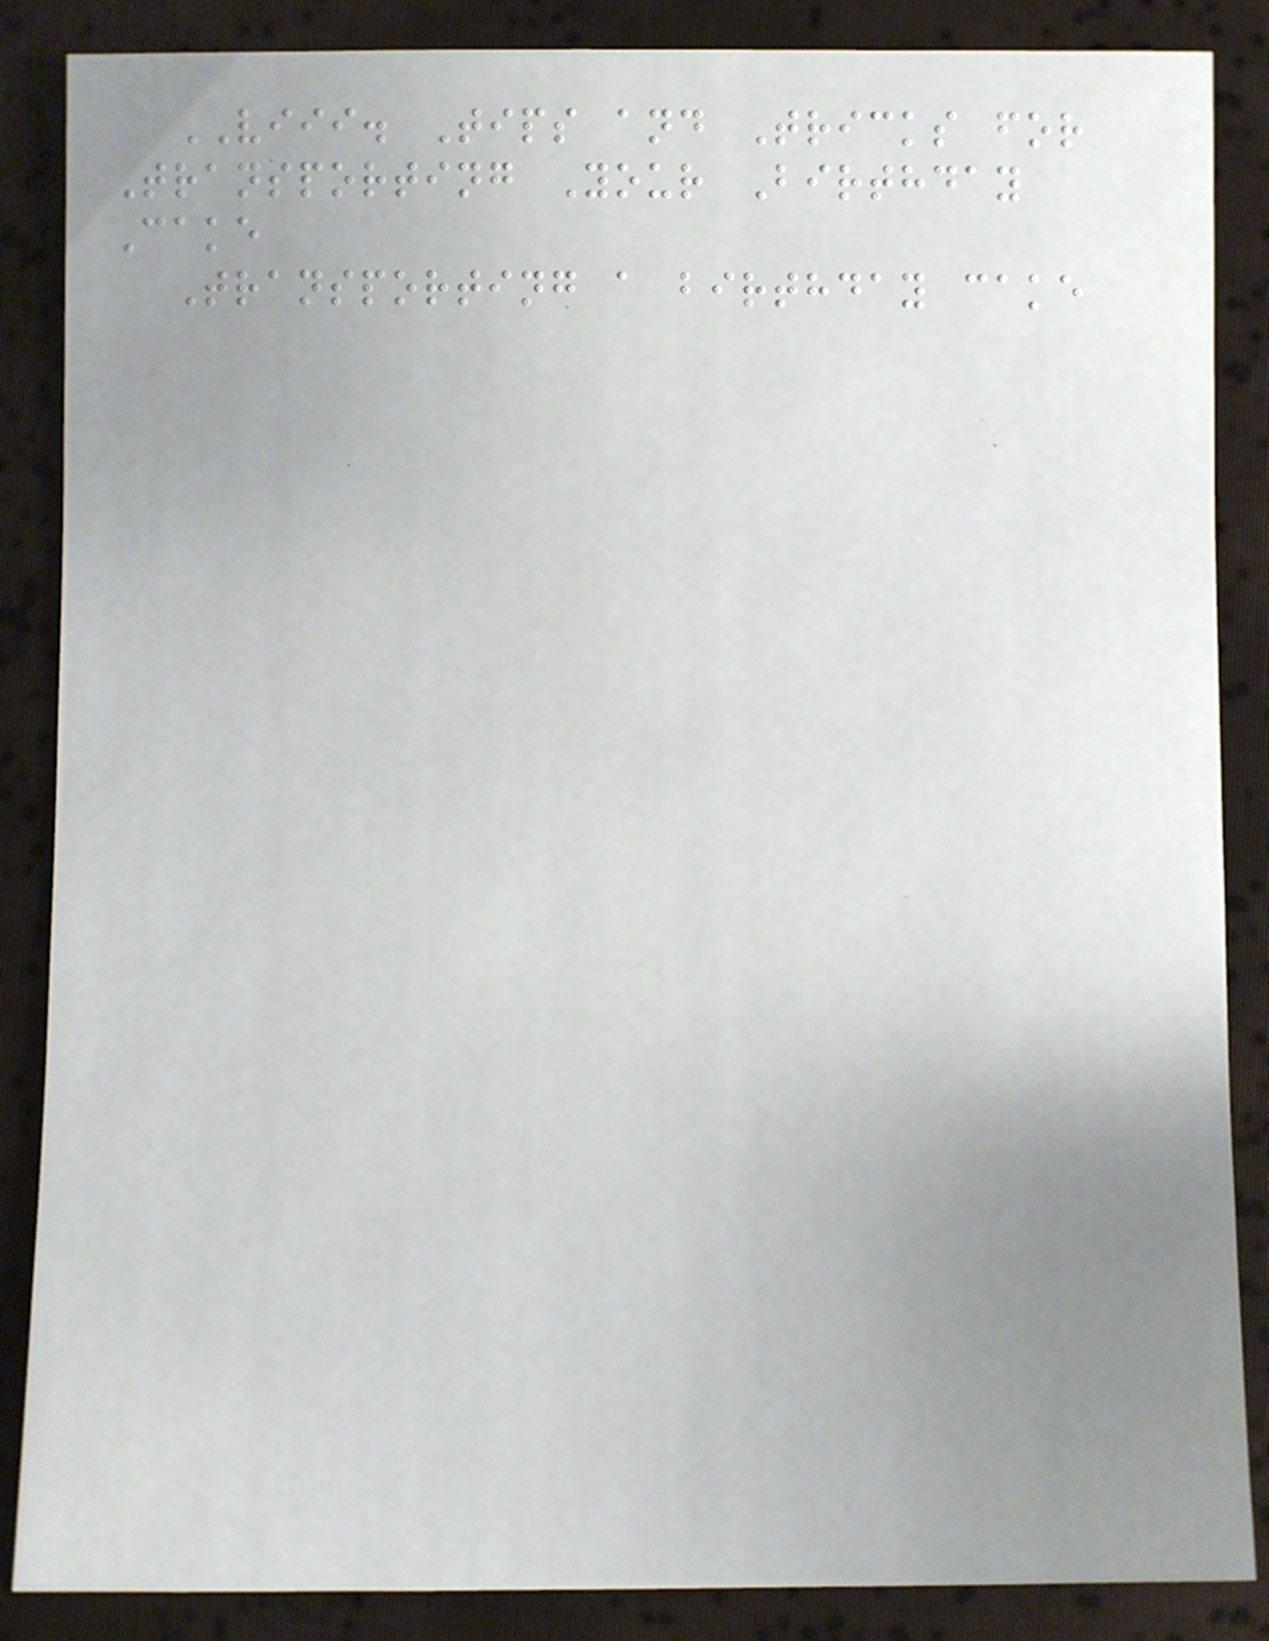VIII. Tips and Tricks for
Transporting Your Birthday
Cake
Transporting a birthday cake
